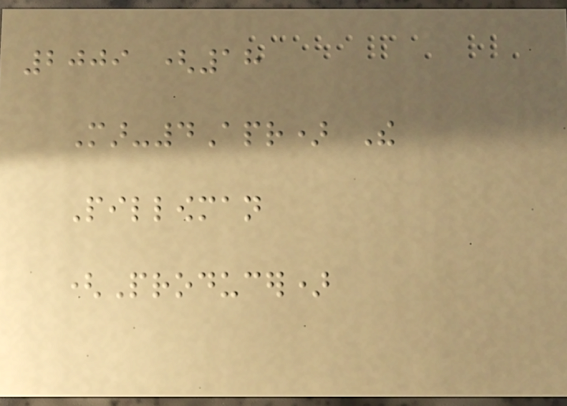2009 (18
Mar-4Apr) The
Pillowman
(Producer)
